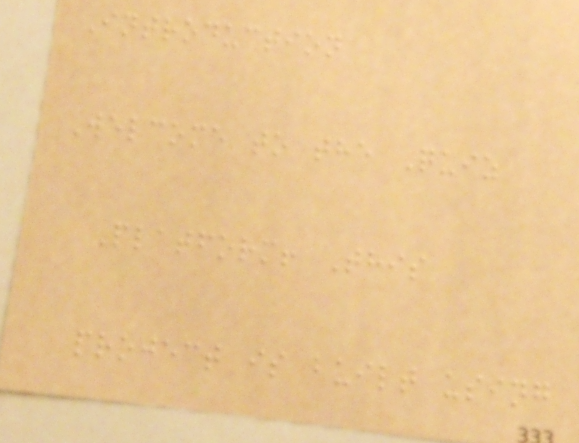Introduction
Welcome to the Quiz
Platform! This
project is built using
